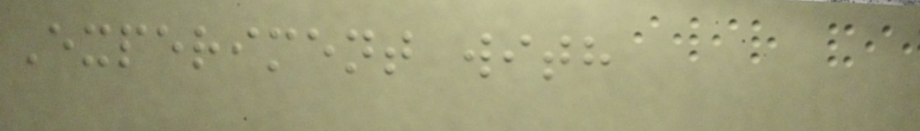Experiment with
